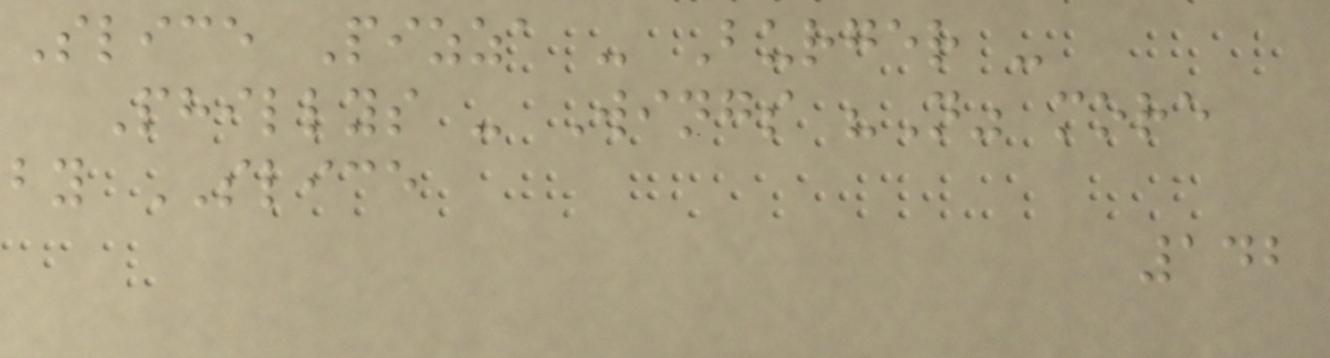Slice Pizza - Burger -
Phillys - Wings "N" more
by SLICE
142
